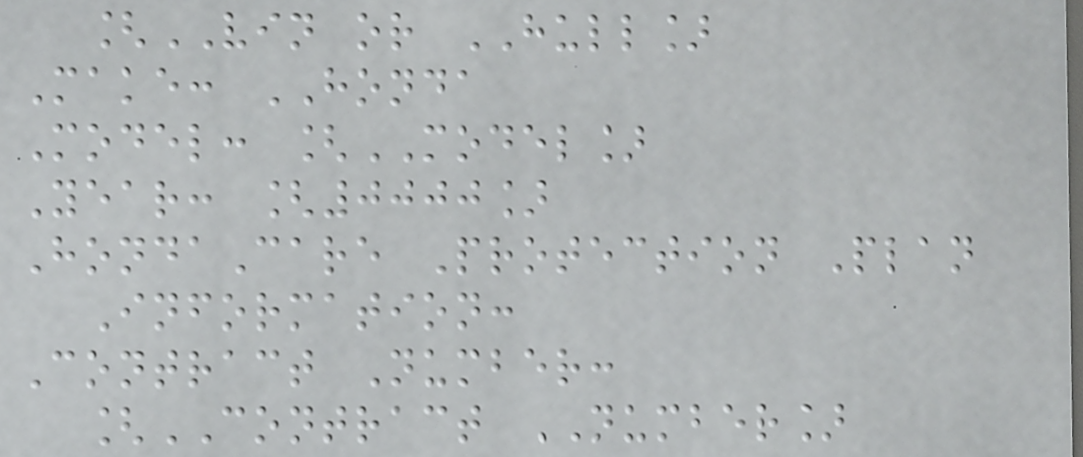[VIN or HULL]
Make: HONDA
Model: [MODEL]
Year: [0000]
HondaCare Protection Plan
Information:
Contract Number:
[CONTRACT NUMBER]
